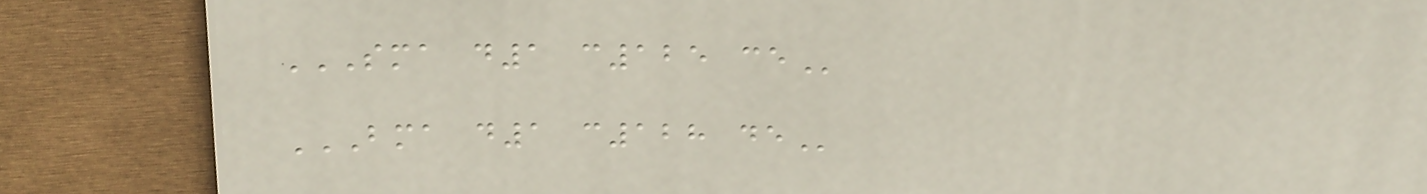SMA D1 C125 CE
BMA D1 C128 DE
